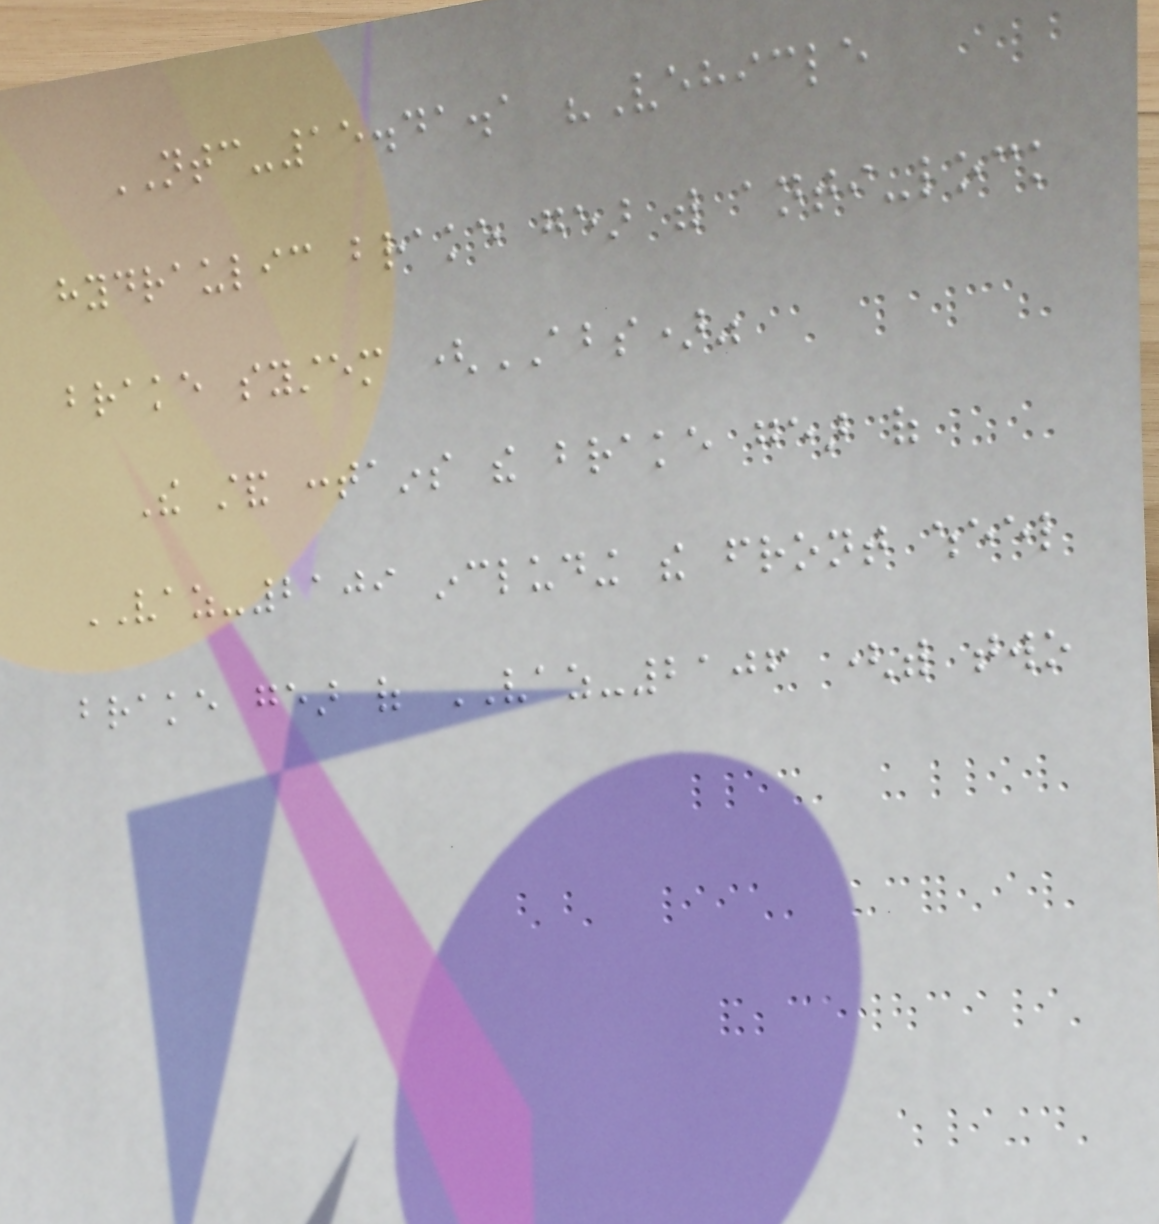NTC-15.41.1 "Vehicle
hydraulic brake gear with anti-lock
brake system (ABS)"
The stand contains the brake gear of
VAZ-2109 including the front wheel
brake gear of VAZ-2106 (with two
